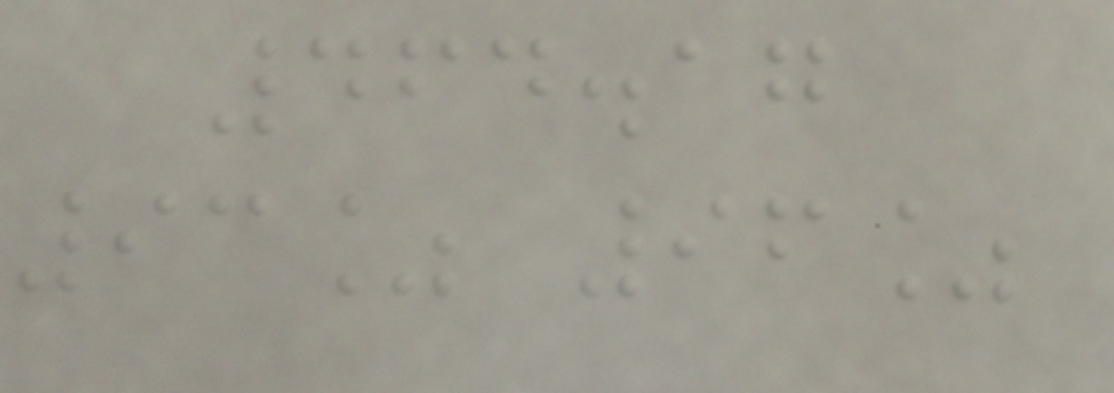464.17
93% 96%
